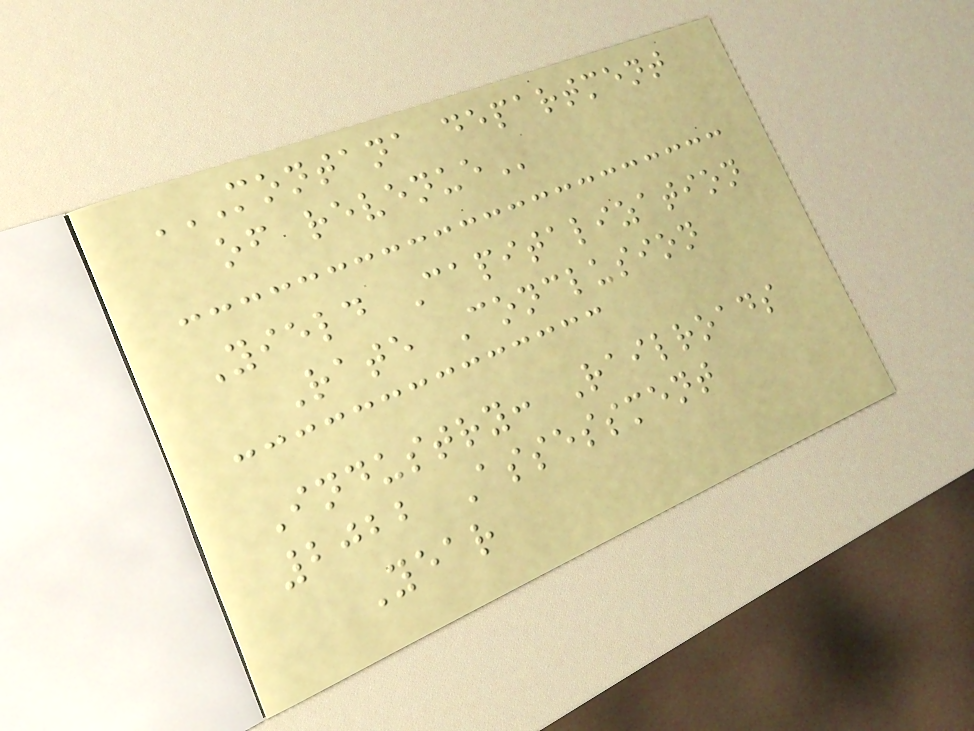MONTANA DEPARTMENT
OF REVENUE
Yield Capitalization
Rate Conclusion
Industry: Railroads
2022 Assessment
Year
